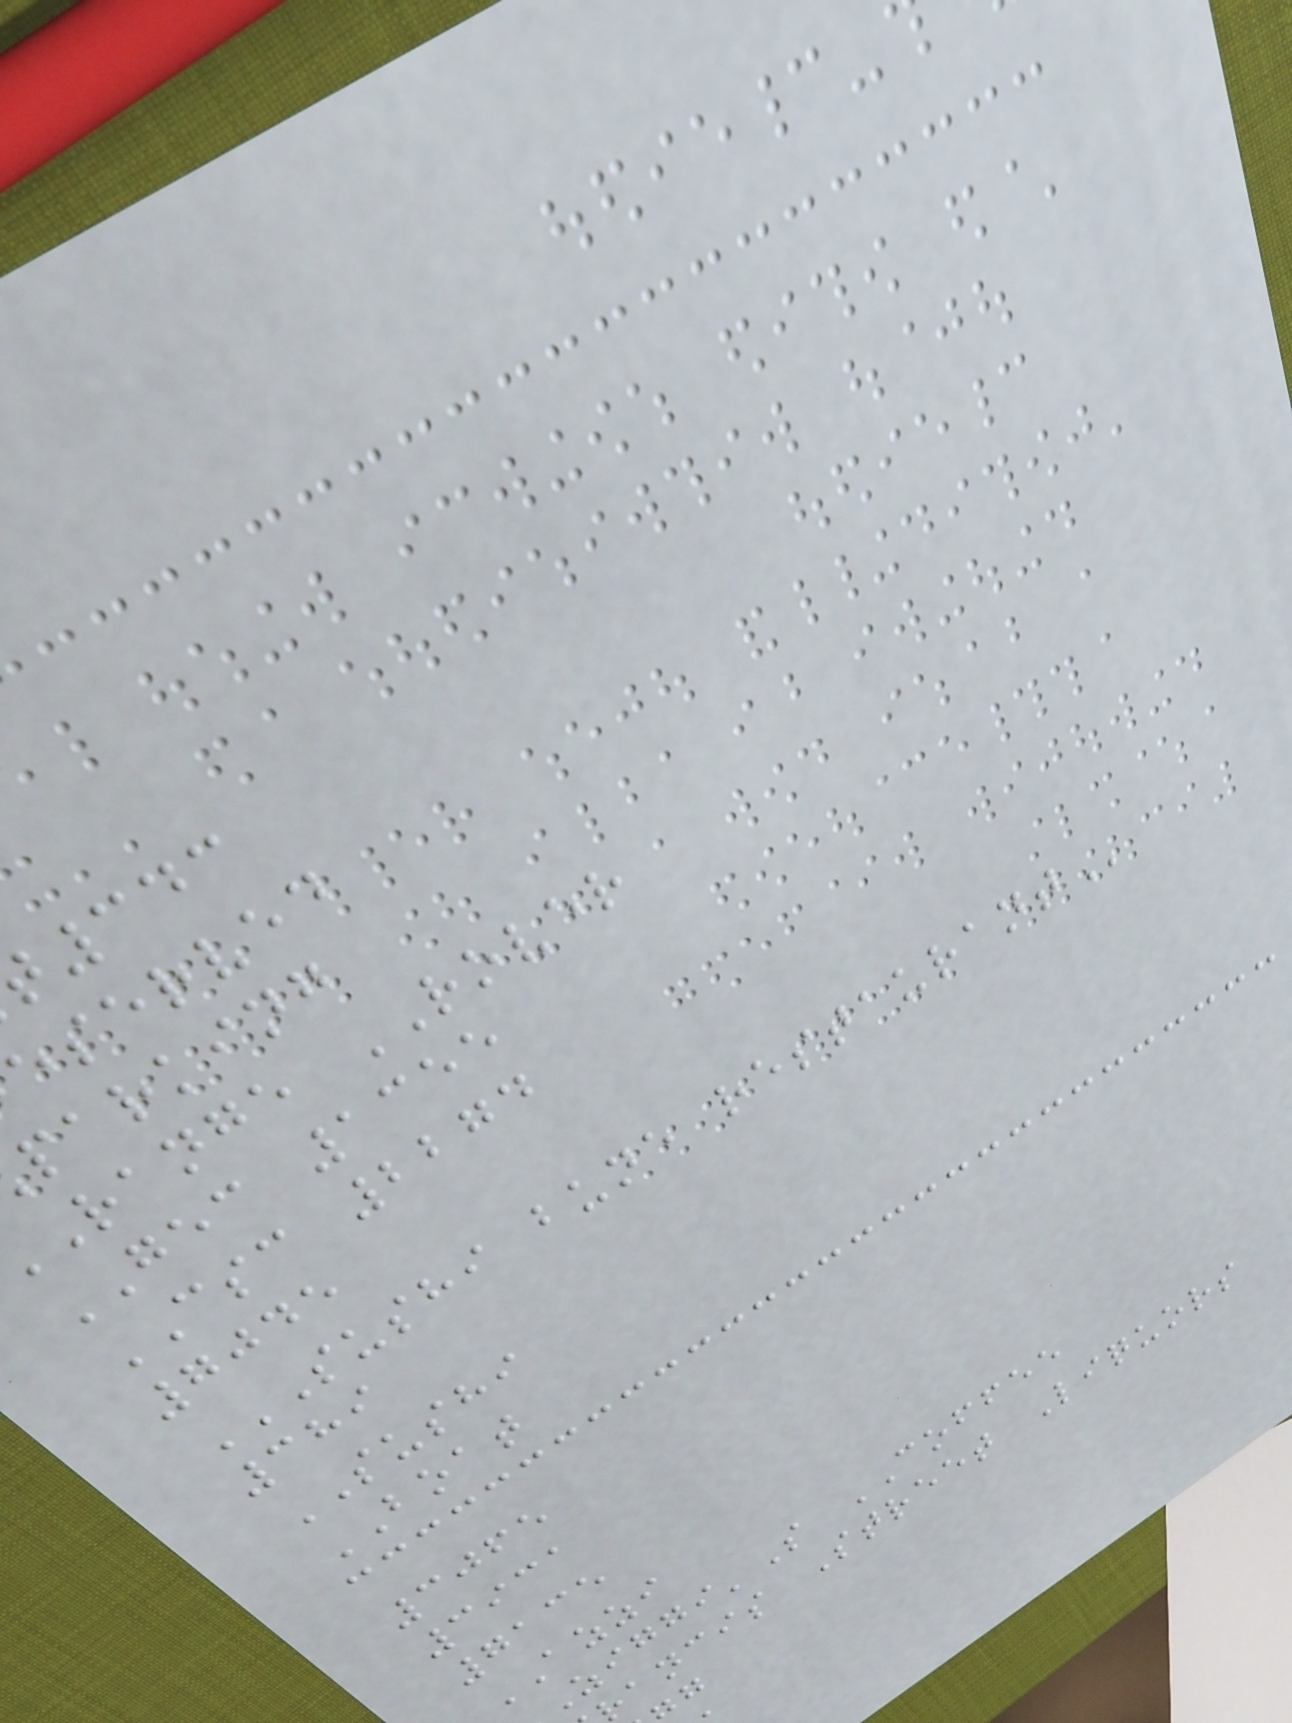343
eserved
parking
range ROVER
GEC 1355
CSC 2274
7045
SUSHI BUNE RESTAURANT
389
SUSHI
BOAT
3065
3931
7135
AZZI
'S COFFEE
ancis Street Liquors
